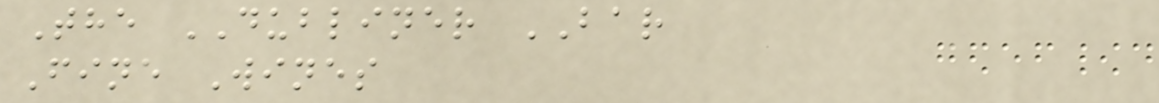The DUBLINER BAR
Fine Wines
